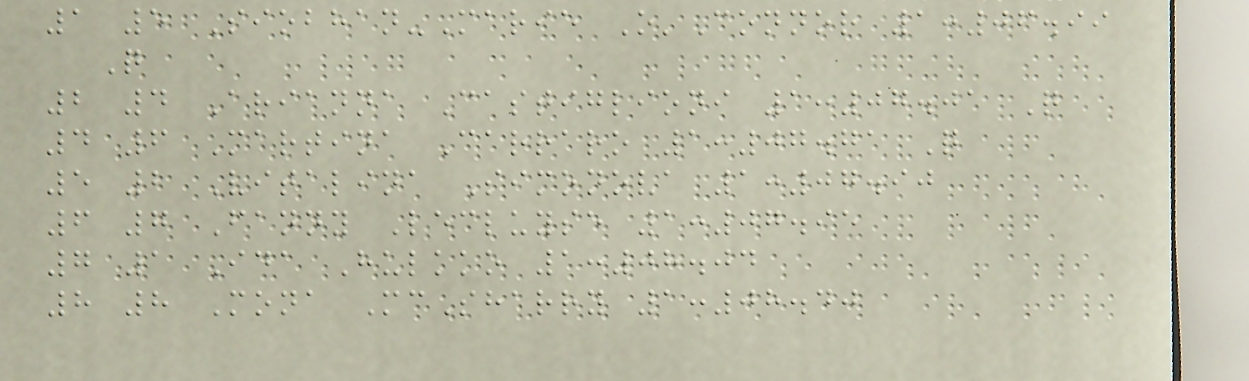1 5 Siobhan-Marie O'Connor 1:06.99
Q
2 4 Arianna Castiglioni 1:07.01 Q
4 6 Martina Carraro 1:07.71 Q
5 2 Vitalina Simonova 1:07.90
6 7 Fanny Lecluyse 1:07.95
7 1 Ida Hulkko 1:08.04
8 8 Mona McSharry 1:08.40
